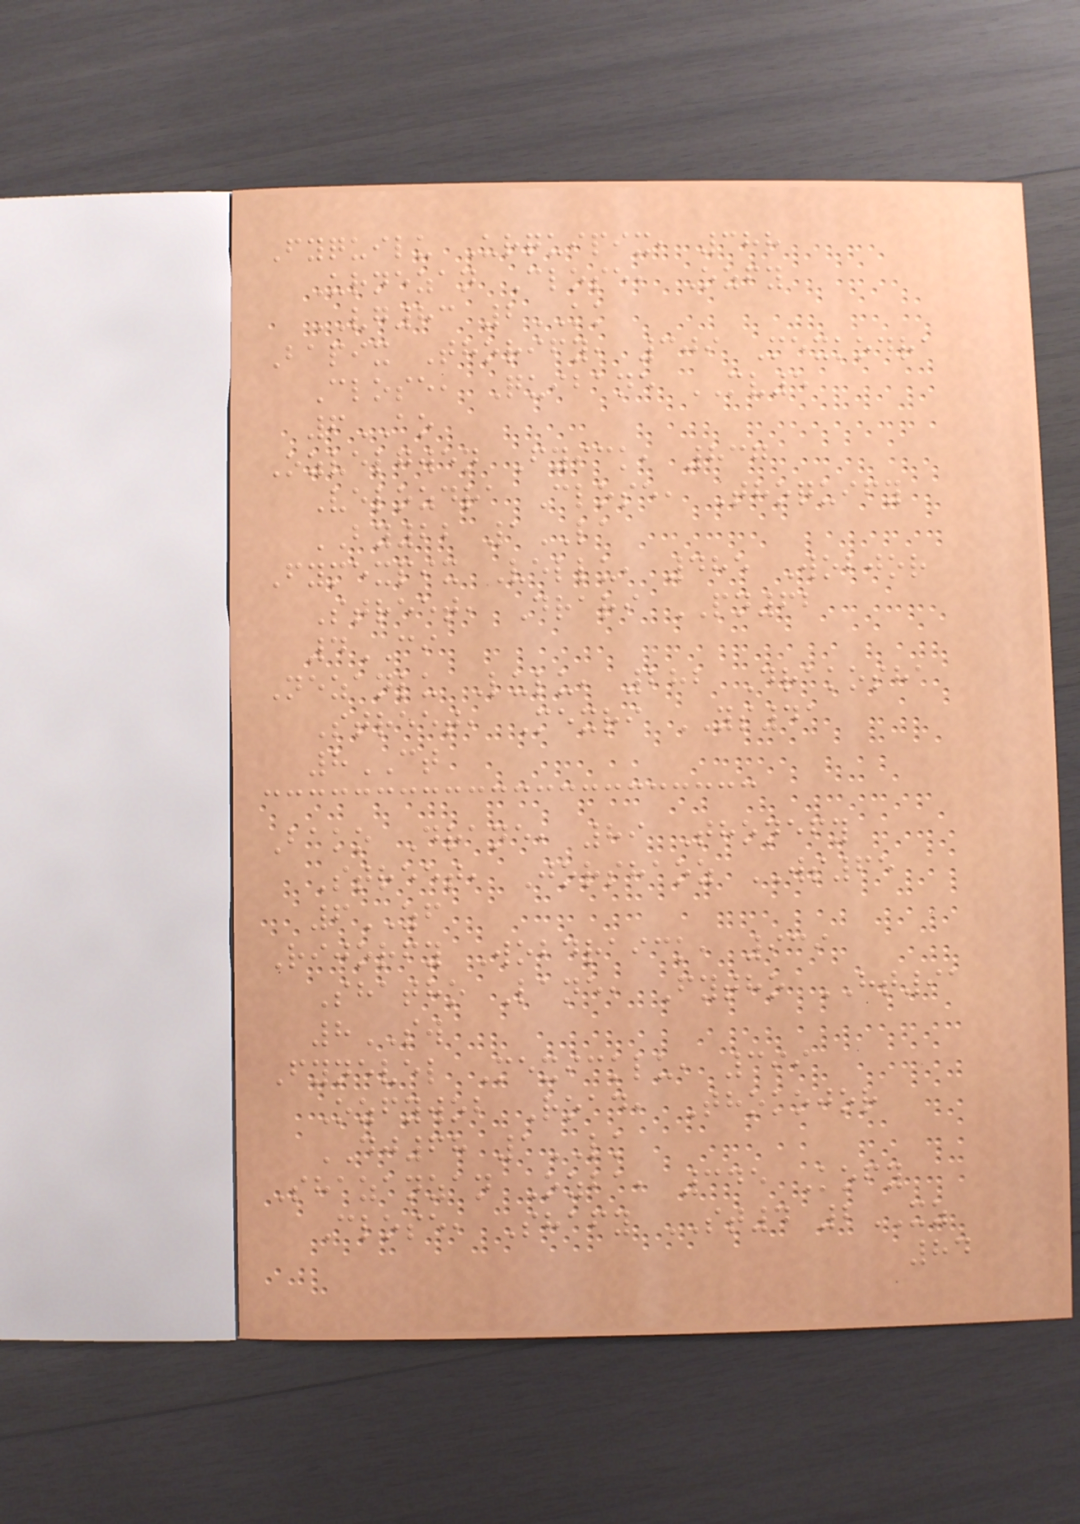Fyquilu Urquipix, 388
Urnezan Close, Ozfy
VG83 2KK
Bapix Thorify, 309 Mexkodra
Close, Quibane MV5
6AO
Ozvelgwen Fyick, 837
Velozdra Close, Thoquify
BY22 1LA
Fymexpix Vellu, 485 Wobjor
Street, Drari PN62
4CI
Nezanlu Lulu, 282 Drakosha
Street, Mexri YS41
8CT
Bako Drane, 89 Thonefy
Street, Jorshaoz WS65
6ZF
Rijorfy Wobdraick, 939
Shatho Lane, Fytho HT91
8SW
Fynevel Mexicklu, 399
Ozfywob Road, Thokojor
DJ68 1LK
Shazanzan Ozba, 345 Kofy
Close, Shafy ST4 2XZ
84
